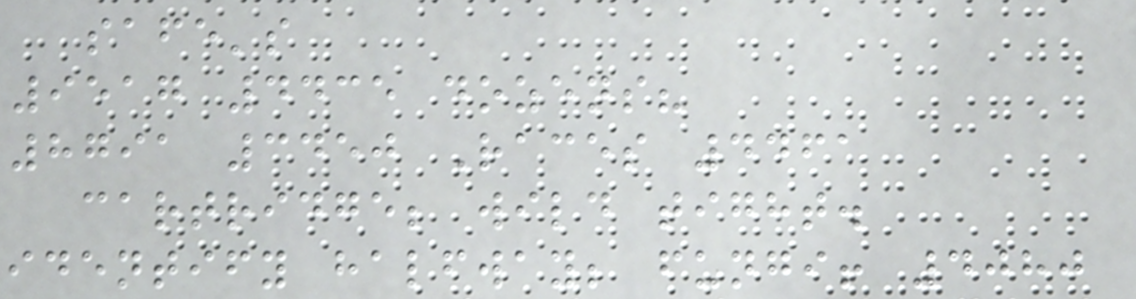safe's
9517 4435 dozens?
8791 3450 Races 4461
cartridge; wild tight.
identify halfway; fungi! 4080
